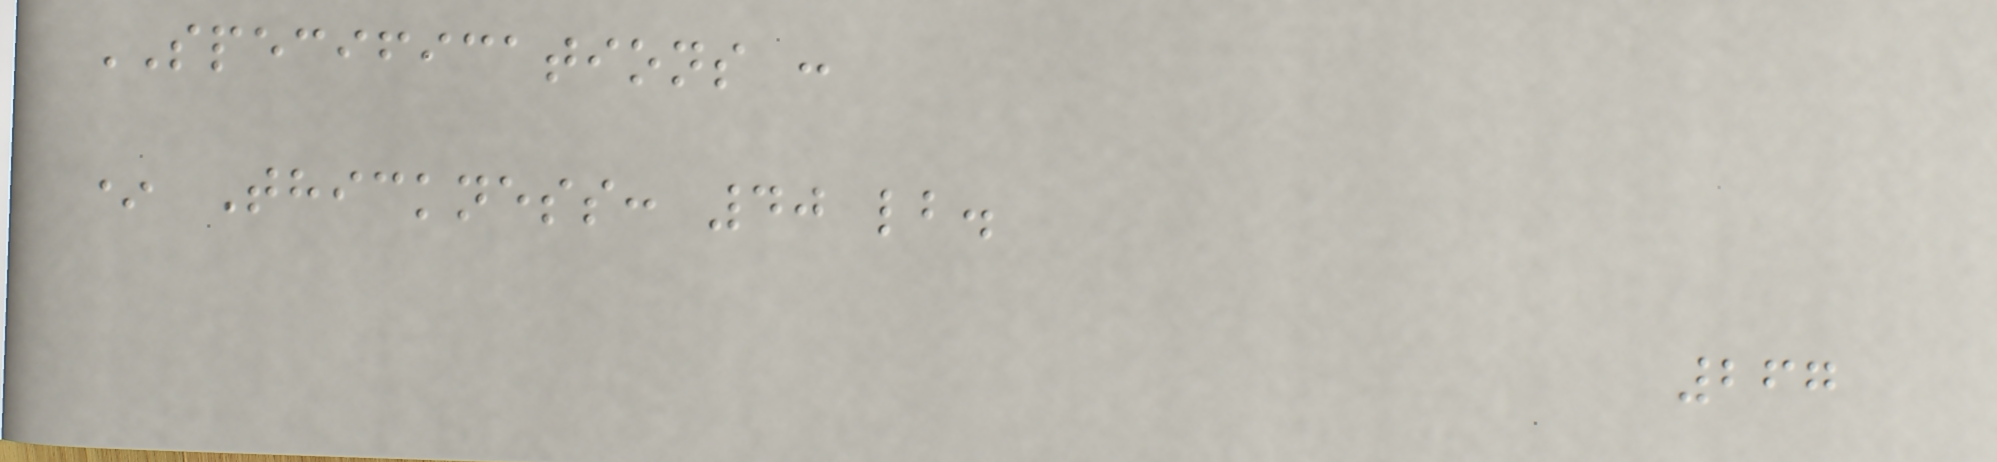SPECIFICATIONS :
* Thickness: 40 lb.
267
